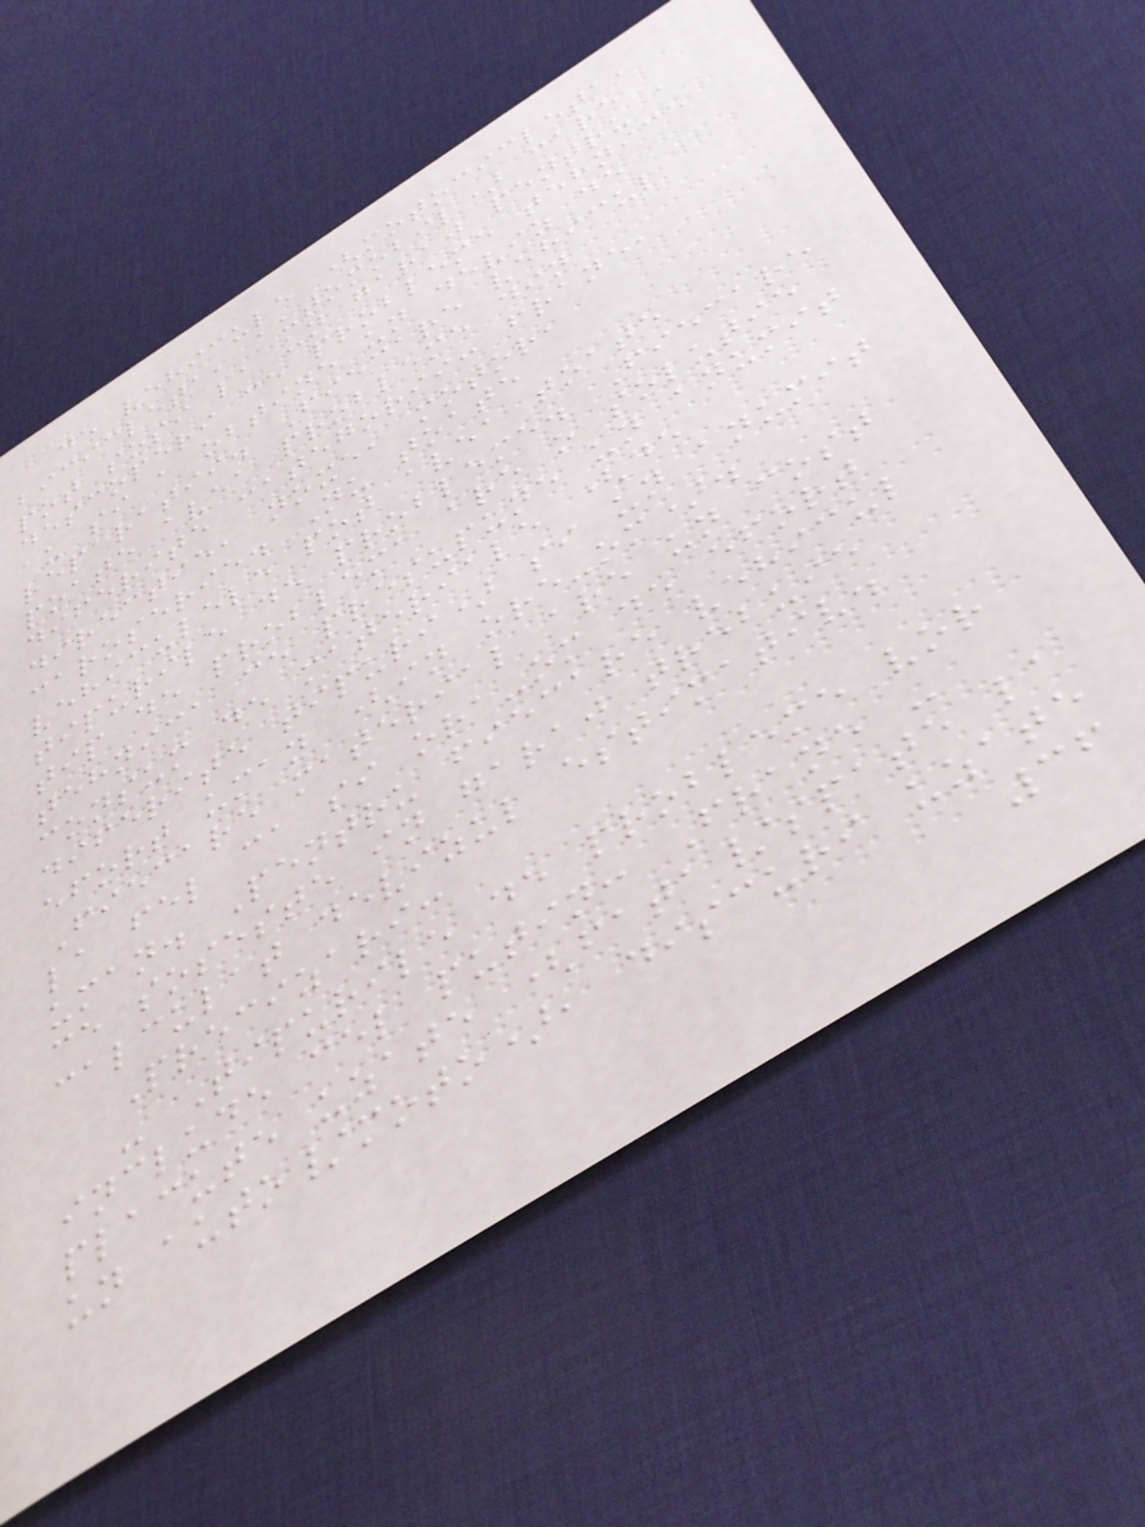de vehicule (motocicleta,
bicicleta, automobil) care
pot sosi la un garaj pentru a
descoperi ce probleme tehnice
au si a obtine un deviz de
reparatii. Fiecare vehicul
poate avea probleme din
diferite categorii: frane,
directie, noxe, motor,
caroserie. Nu toate
vehiculele pot avea toate
tipurile de probleme. Fiecare
tip de problema are o solutie
tehnica ce presupune un anumit
consum de materiale (de
diferite tipuri) si un anumit
efort uman (in ore-om).
Fiecare material are un cost
la fel ca si ora-om de efort
uman. Pentru fiecare vehicul
ce soseste in garaj trebuie
calculat devizul estimativ.
Precizari:
- Tipurile de probleme vor
include cel putin: Frane -
placute uzate (fata/spate la
un auto/moto), discuri uzate
36
